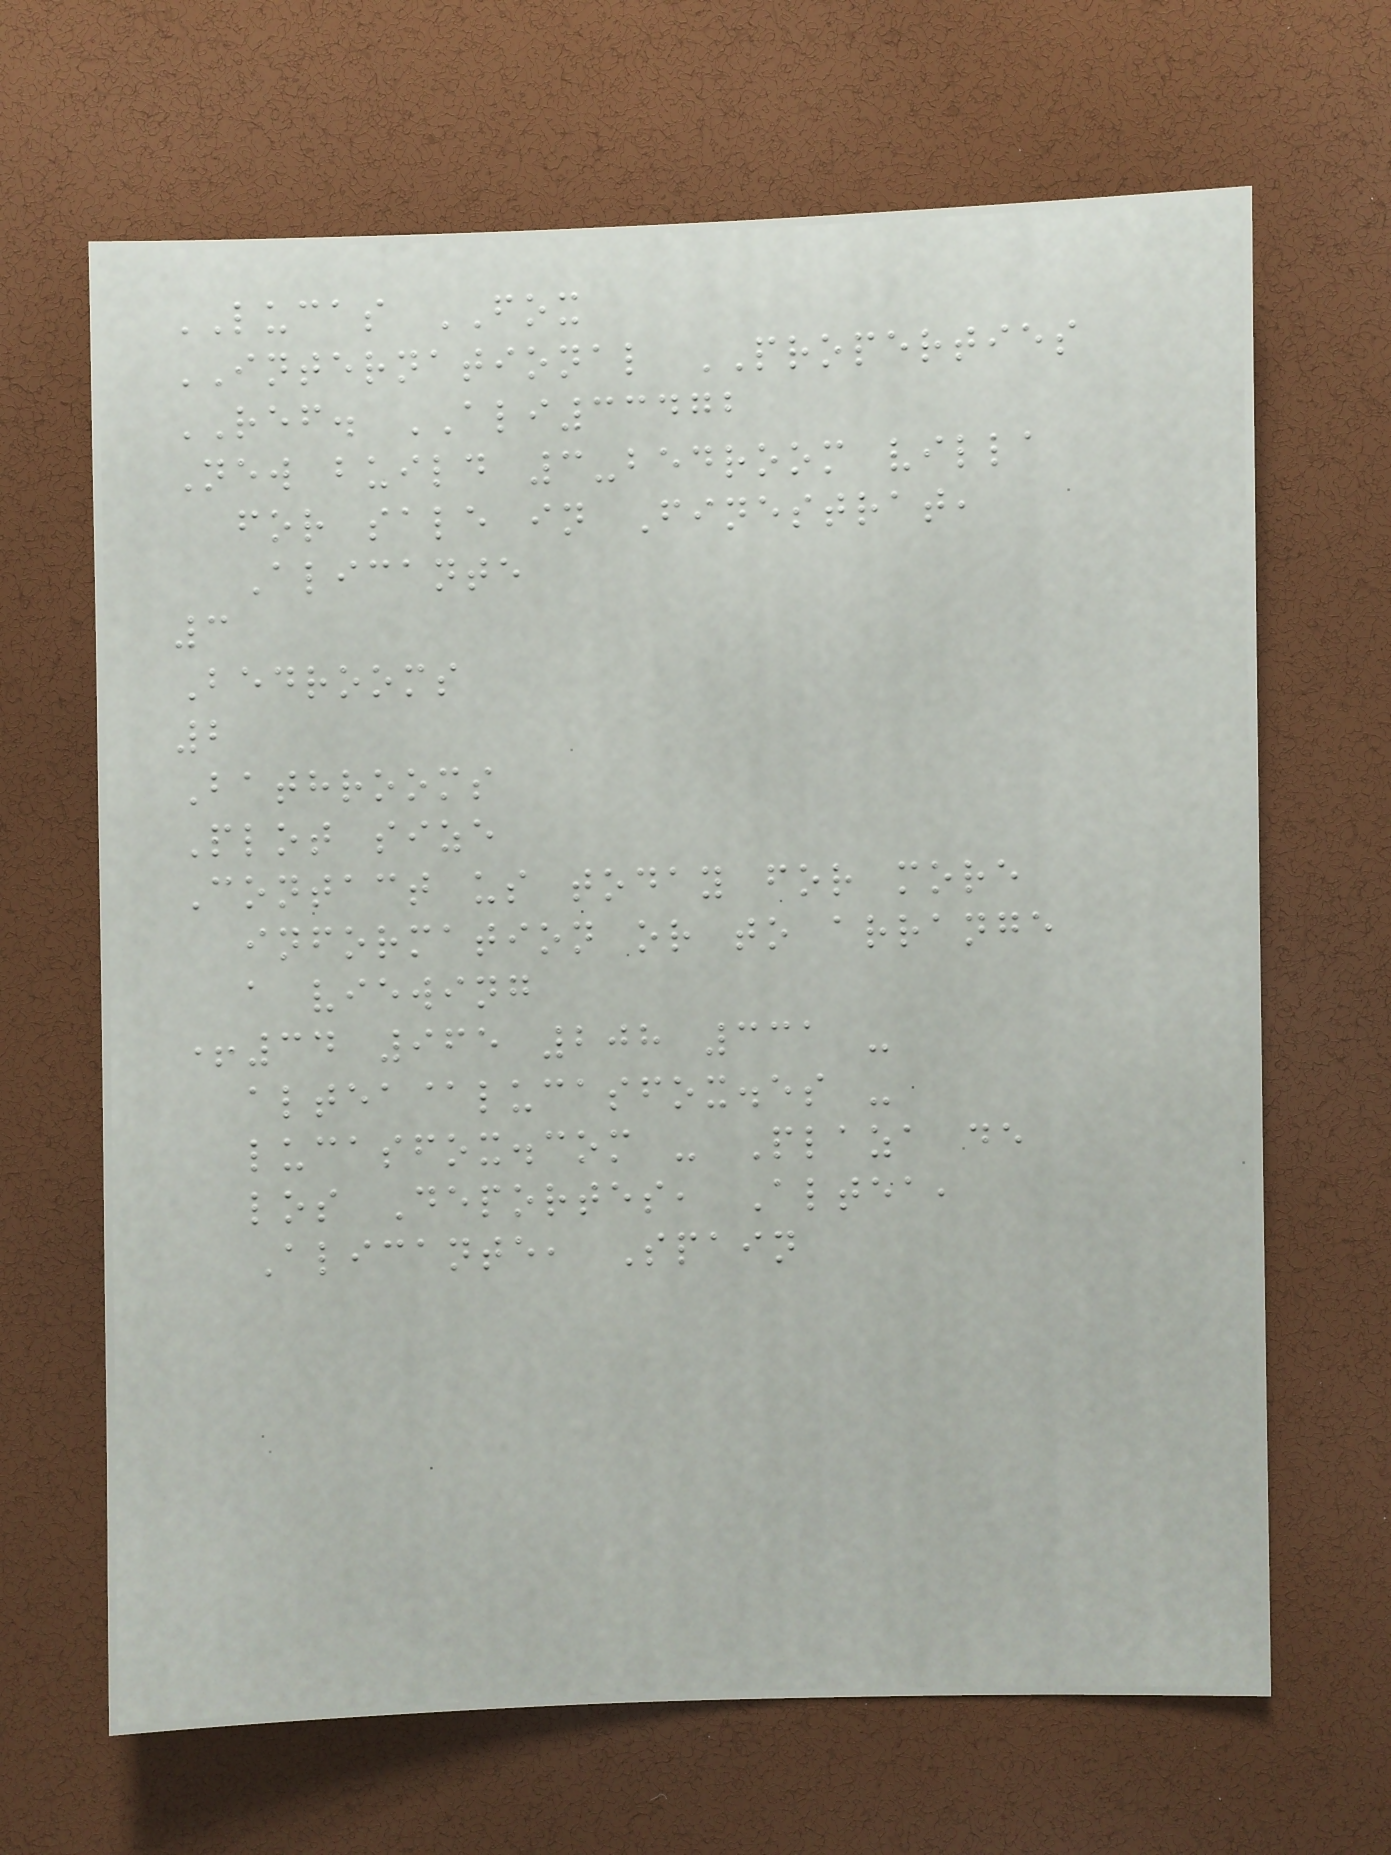LUCAS FOX
INTERNATIONAL PROPERTIES
REF. ALI33472
New build 3-bedroom villa
for sale in Finestrat,
Alicante
3
Bedrooms
2
Bathrooms
Plot size
Contact us today for more
information or to arrange
a viewing
+34 965 208 331 -
altea@lucasfox.es -
lucasfox.com - Plaza de
los Deportes, Altea,
Alicante, Spain
